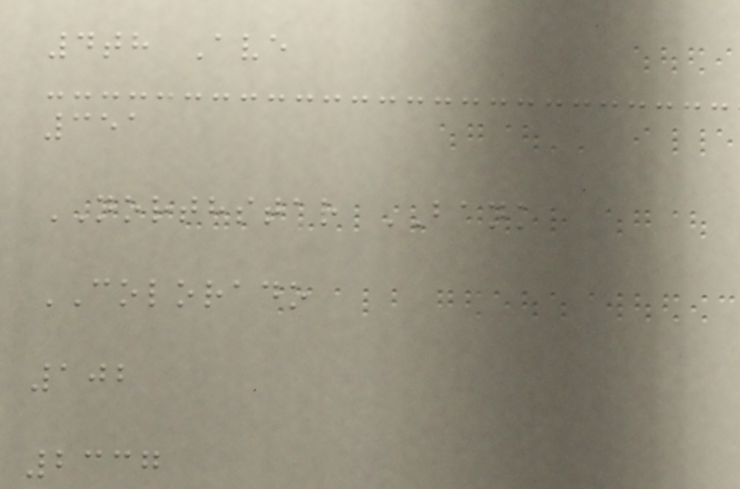4th Ave
351
NORTHSTAR BANK
COLORADO
102
2337
